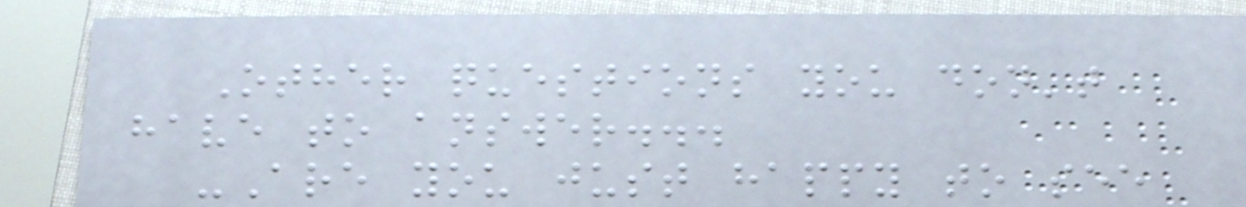Other questions you don't
have to answer...
-Are you just happy to see
